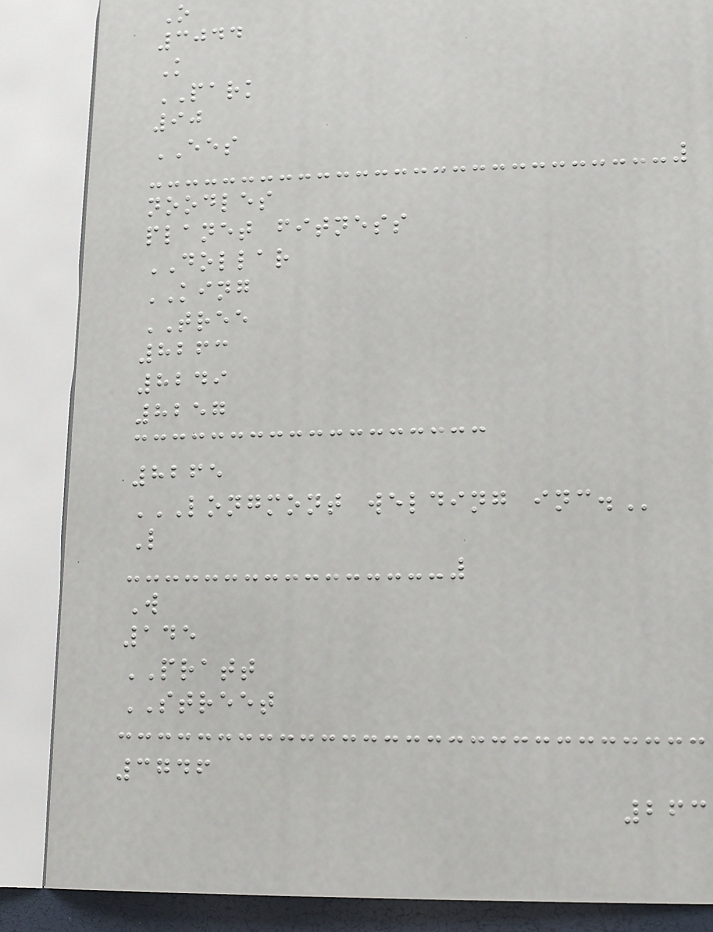O
3044
K
PARK
90
EES
noodles
planet fitness
DOLLAR
KING
TREE
8263
8249
8257
8265
LONGMONT WELDING INC.
L
W
145
PRATT
STREET
3746
263
